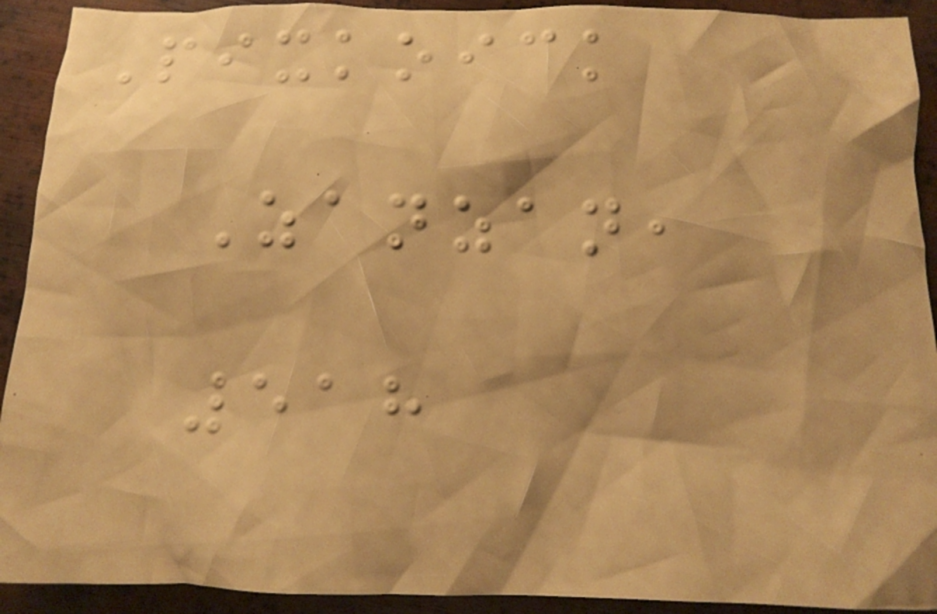Pixkoick
Zanzan,
518
